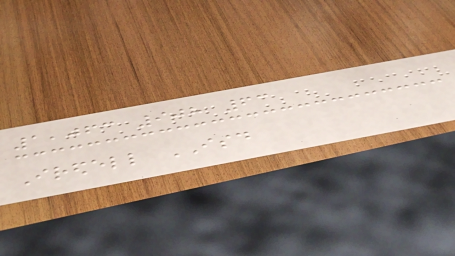1,063 908 63
Iredell ISD
